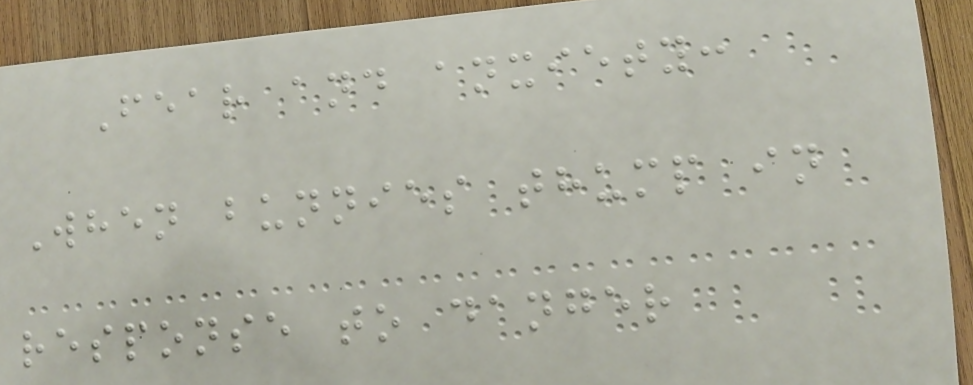Fear and anxiety:
When bunnies thump in
response to danger
